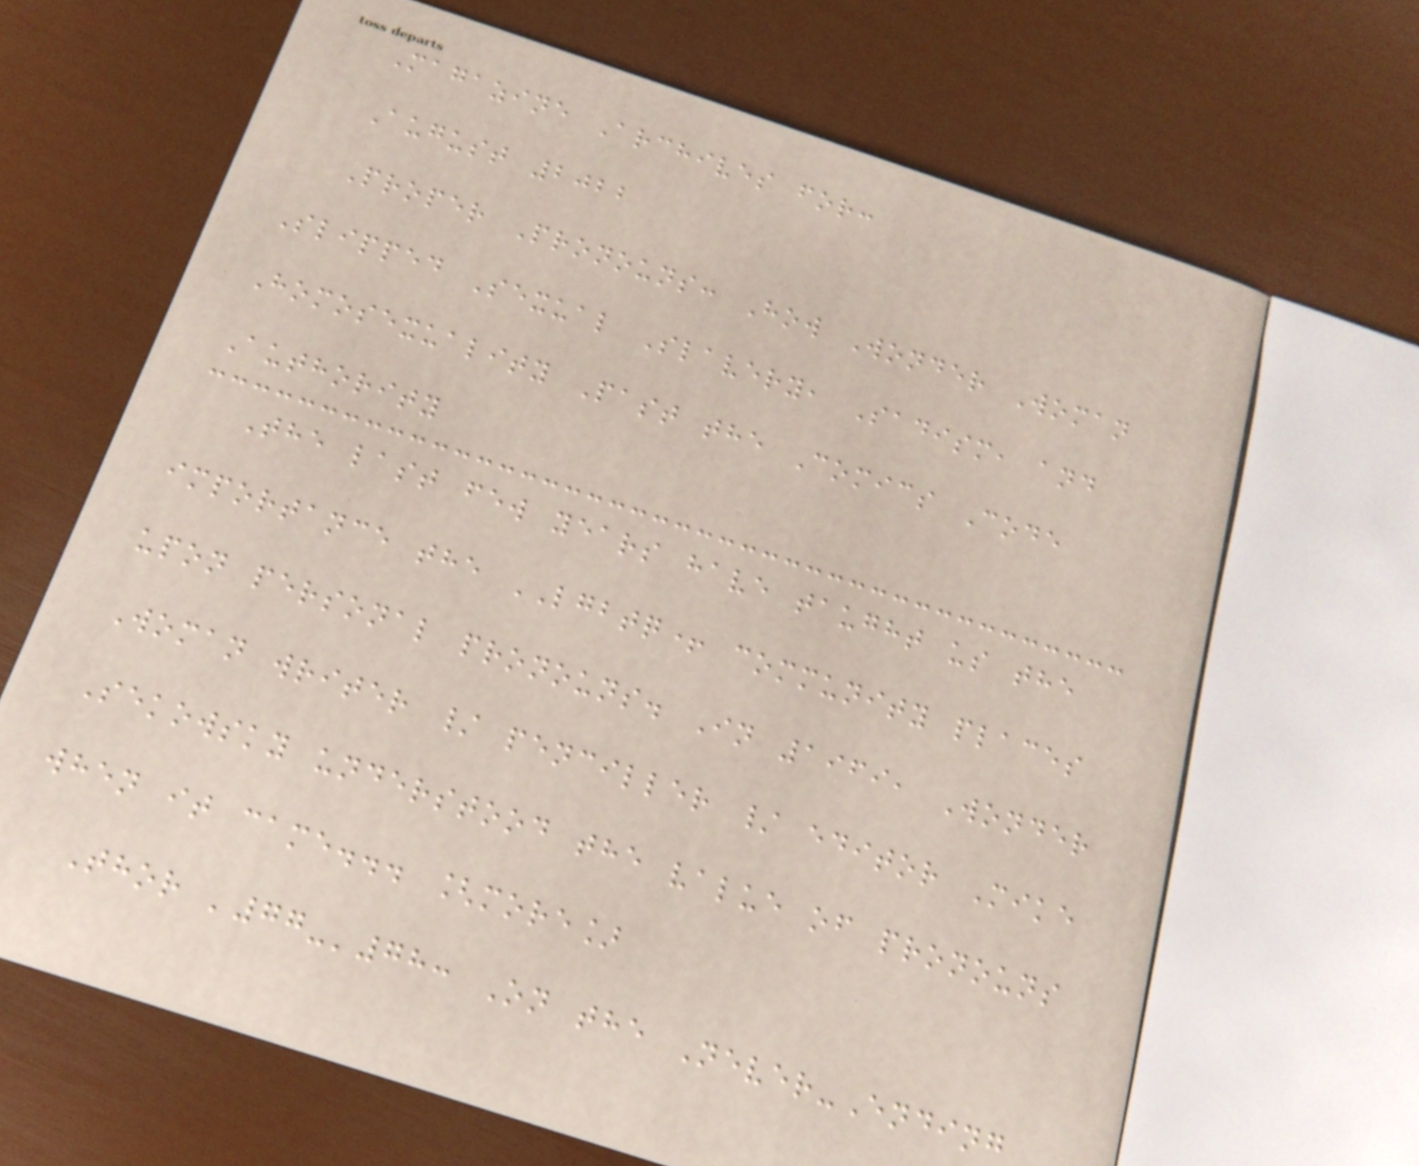Magazine Archives for:
August 2022
Proper Pronouns: How Wonder Woman
Slipped Sexual Slavery, Sadism, and
Homosexuality Past the Comics Code
Authority
The last few years have taught us the
importance the LGBTQ+ community places
upon personal pronouns. In 1969, Wonder
Woman writer / penciller / editor Mike
Sekowsky understood the value of pronouns
when it came... [more]
Thor '77-'78: On the Never-Ending
